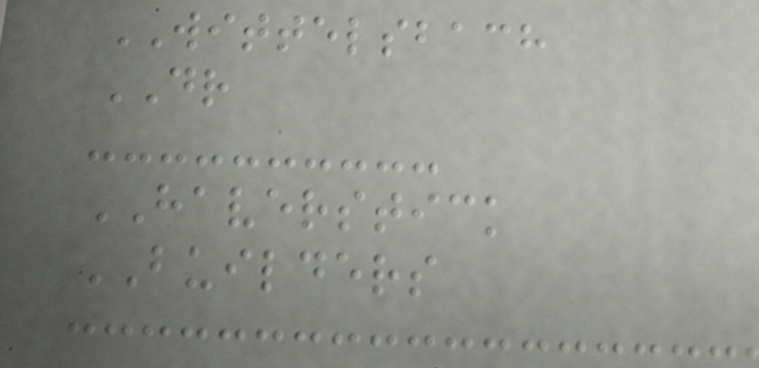WITTELSBACH
DR
HAVERSTICK
BUILDERS
